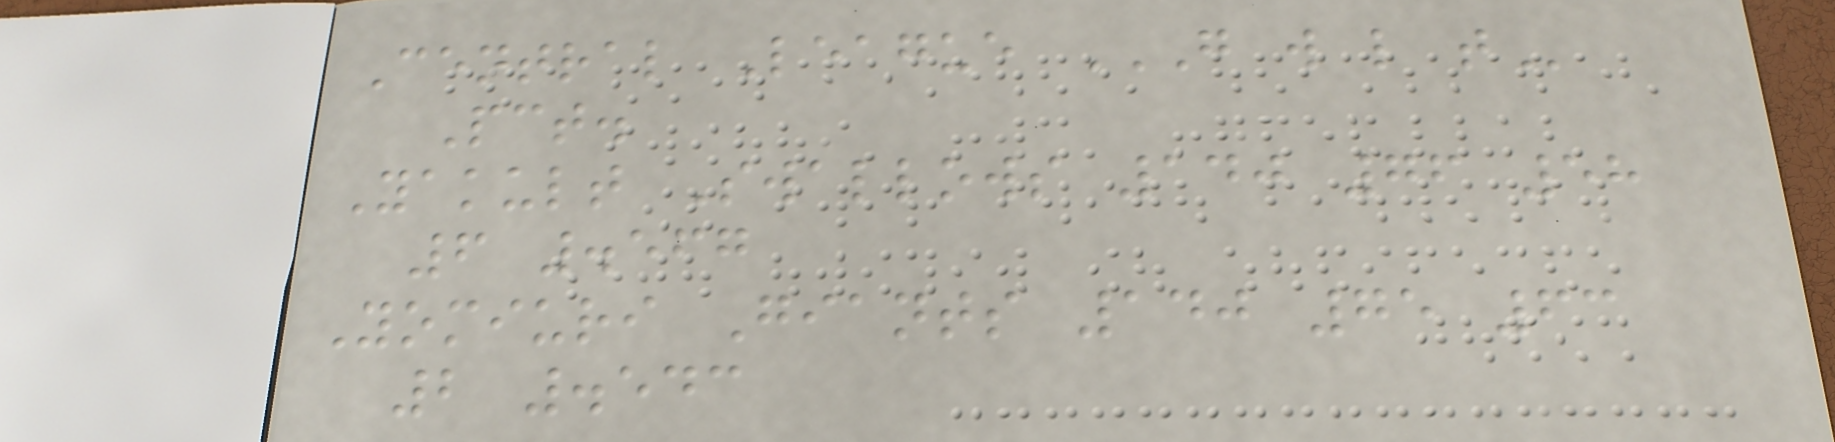Central League G W L T
Pct.
Yakult Swallows 140 76 58
6 .567
Yomiuri Giants 140 75 63
2 .543
